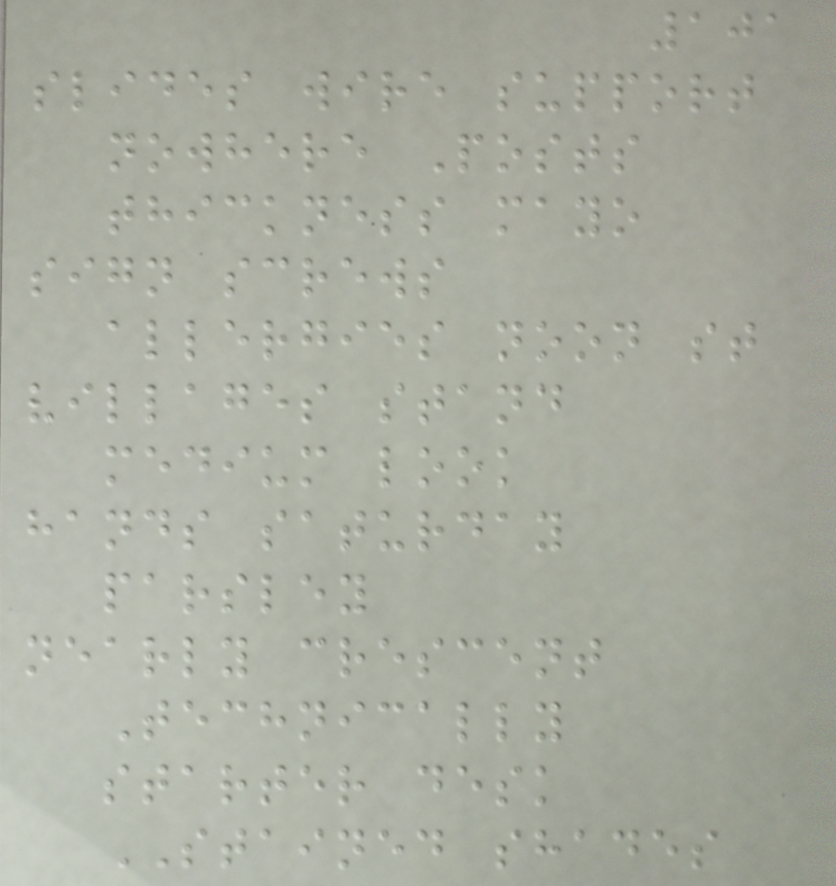101
slides wire support
nowhere Posts
thickness mayo
sign screws
allergies noon st
villages stand
medium look
hands saturday
parsley
nearly crescent
Technically
starter desk
STAINED shades
